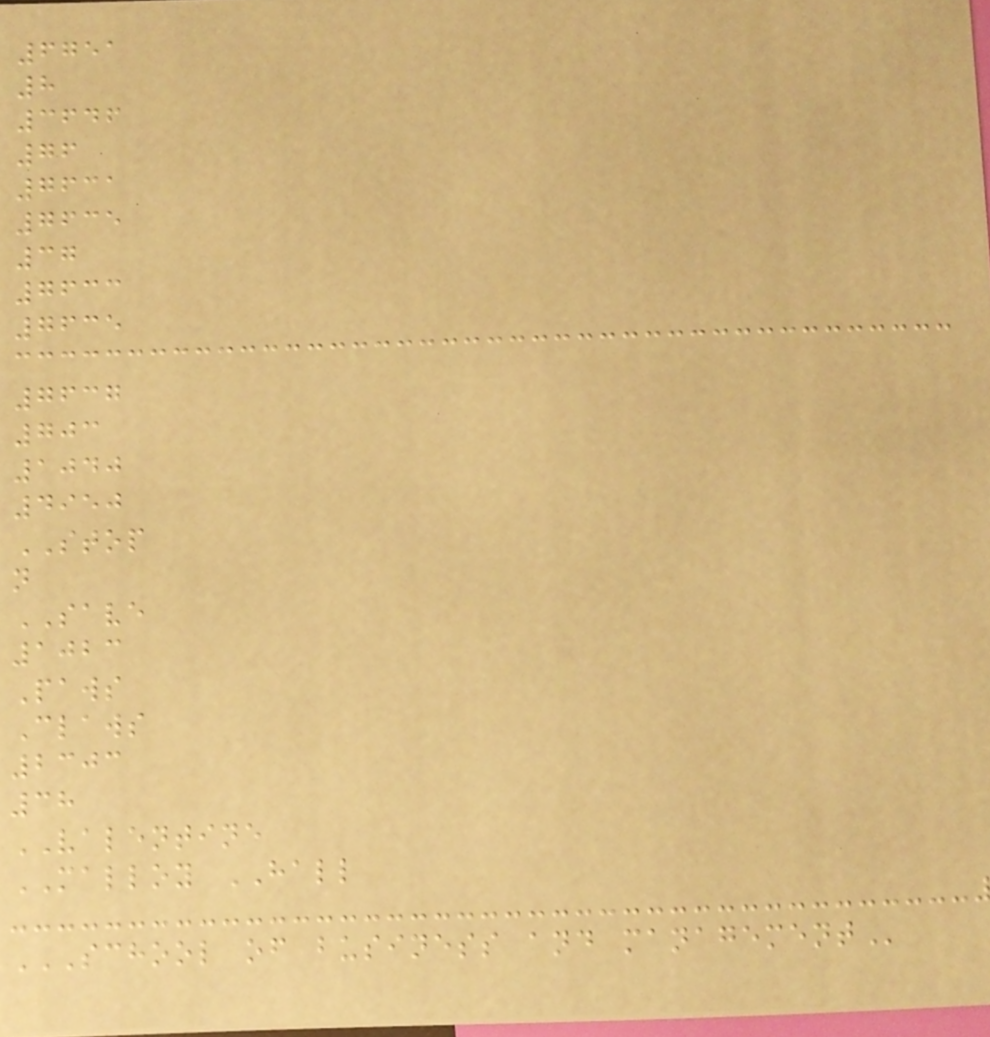6751
8
3646
76
7631
7635
37
7633
7635
7637
703
1040
4950
STOP
n
SAVE
1023
Paws
Claws
2303
38
VALENTINE
MALLOY HALL
SCHOOL OF BUSINESS AND MANAGEMENT
